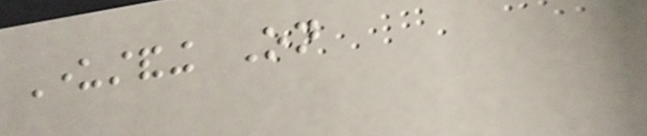Understanding On
